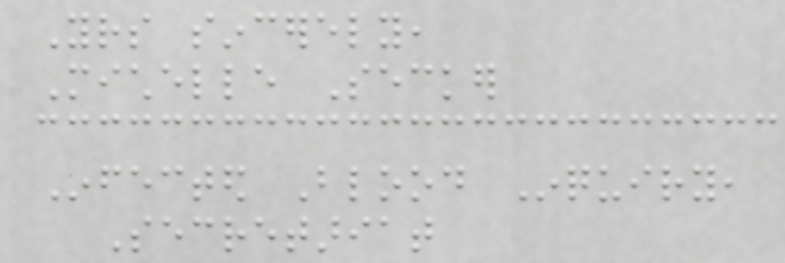Yours sincerely,
Michelle Secker
Infected Blood Inquiry,
Secretariat
